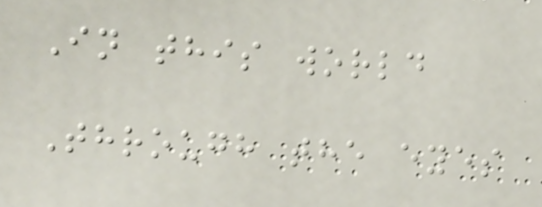In this world
Through the eyes
